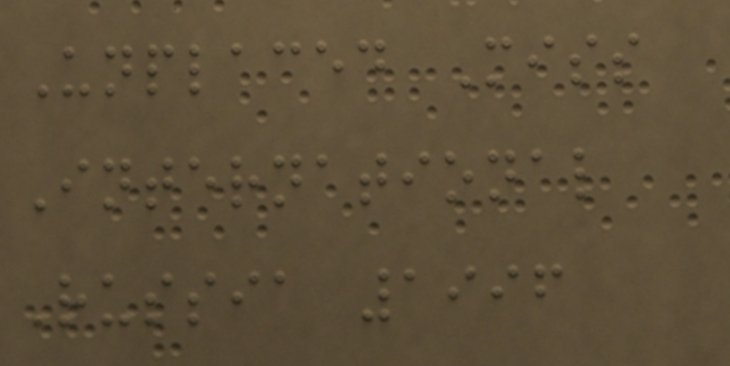Unplaced Miss
International
Russia 1996
